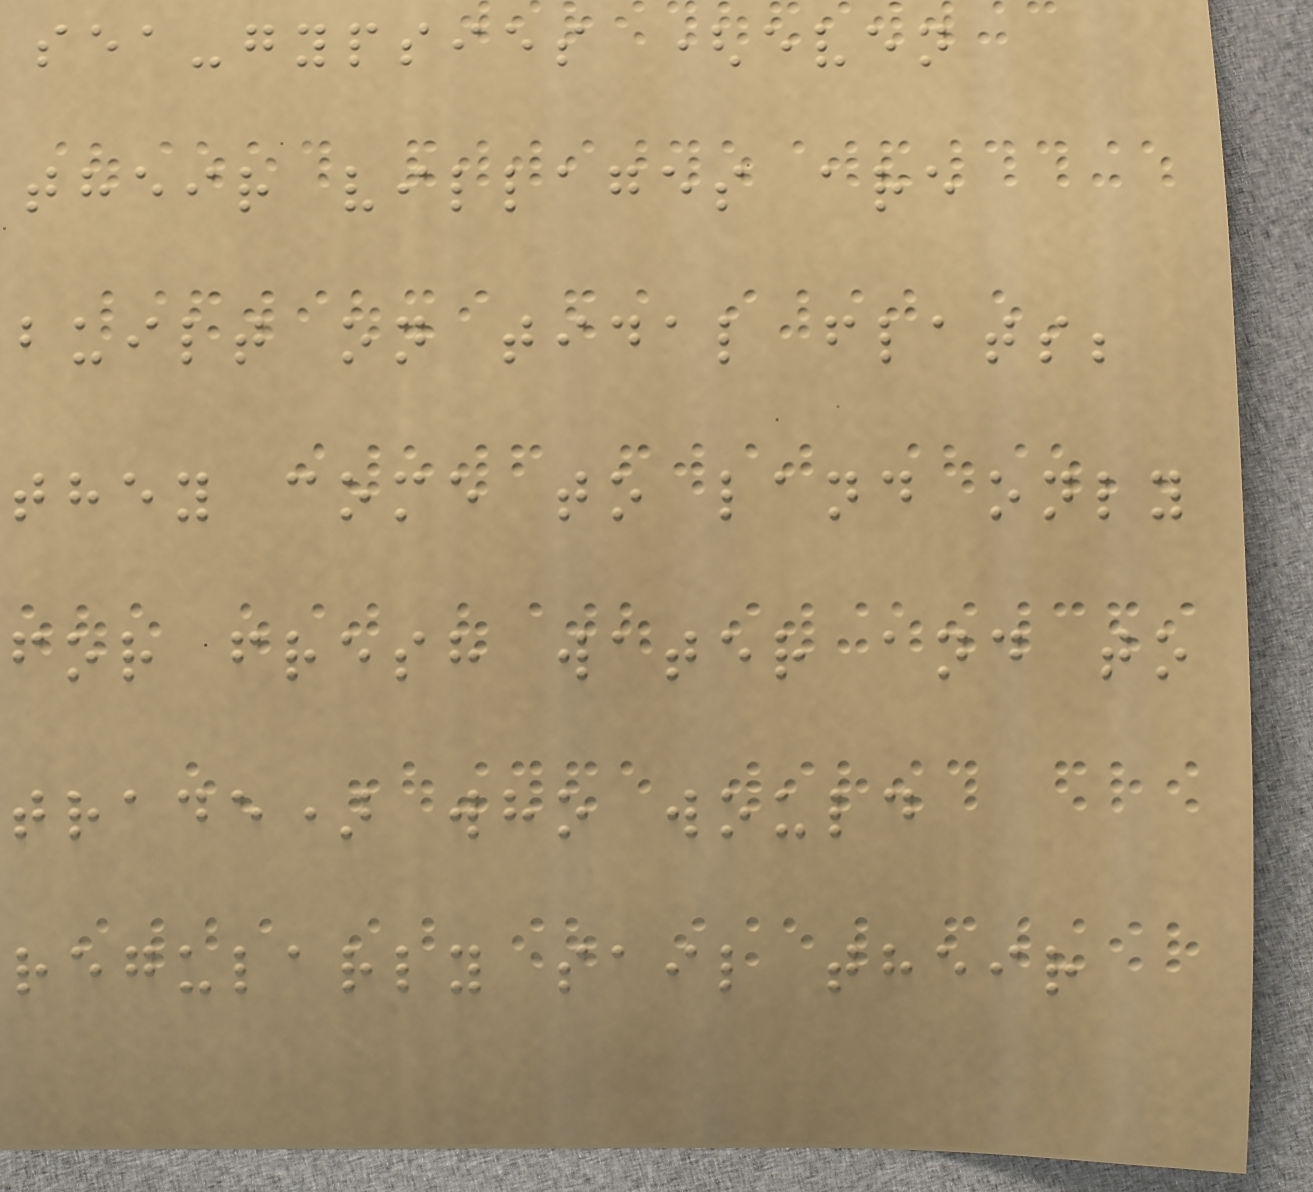sea-gypsies (even
their villages are
built on tidal flats;
they come to land only
for fresh water and to
trade) who would
regularly sail their
